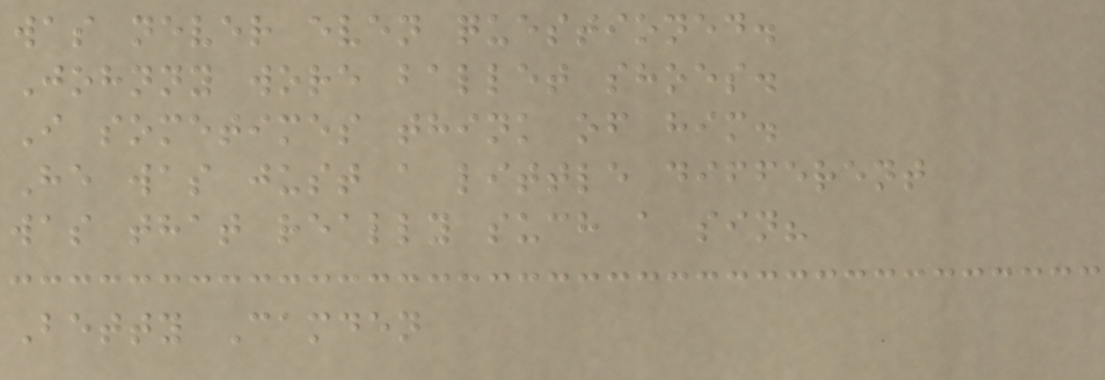was never even questioned.
Johnny wore ballet shoes.
I sometimes think of him.
He was just a little different
was that really such a sin?
Betty Camden
